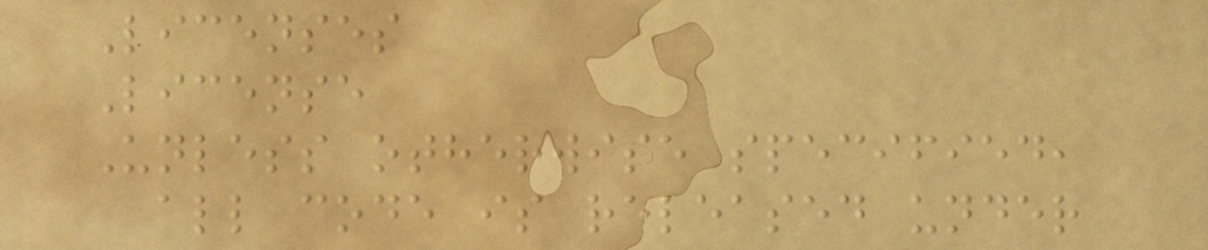Licenses
License
Unless otherwise specified,
all code is released under
